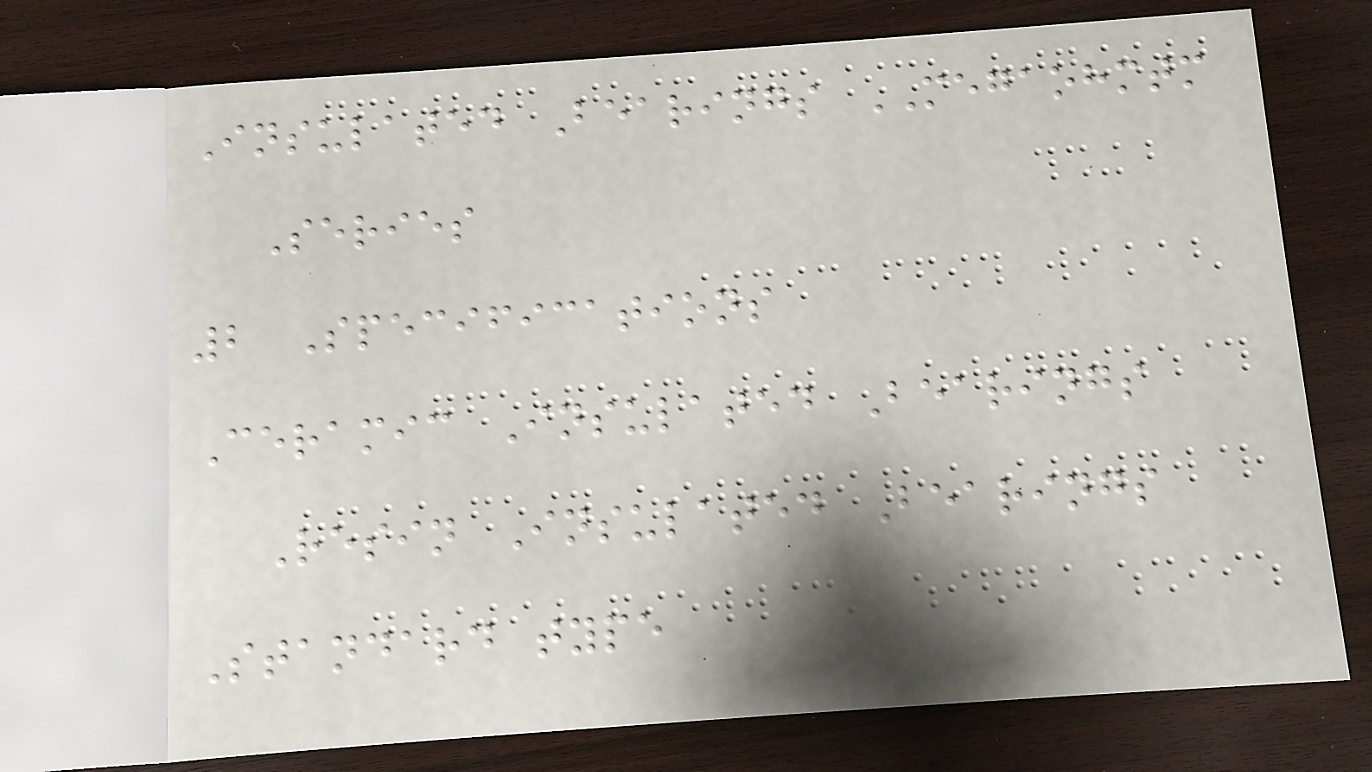Insulated Bearings MEGAOHMTM
Series
2 Specifications
Ceramic Insulated Bearings
Resin Insulated Bearings
Standard type
